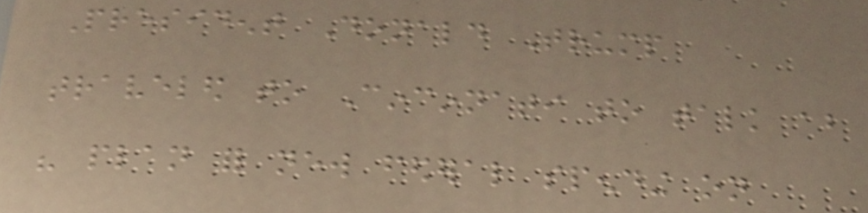President Donald Trump
traveled to Cincinnati to talk about
his plan for new federal spending on
